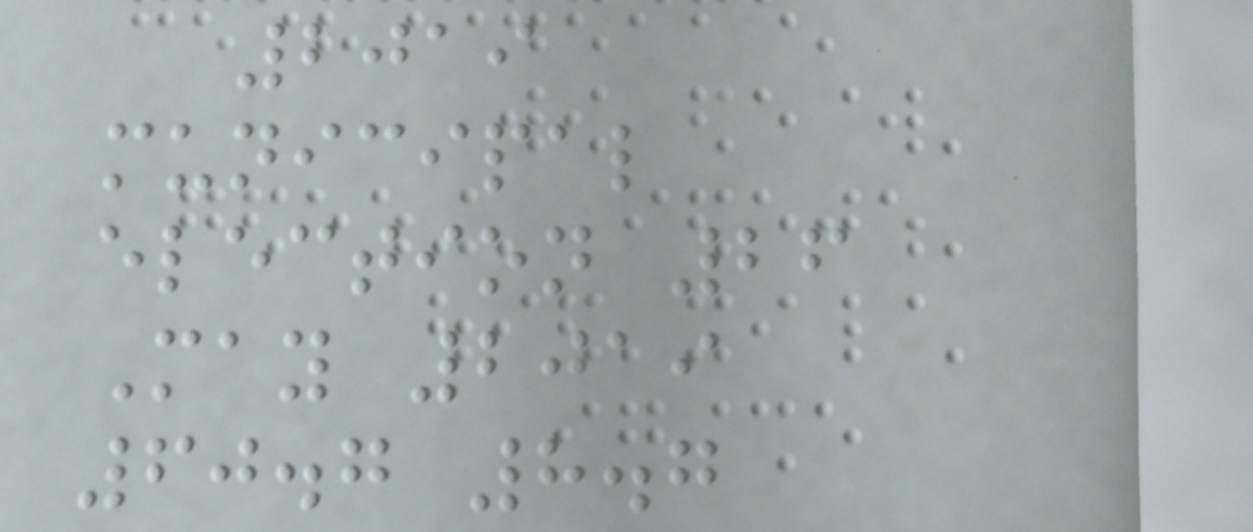2019
municipal
election 26
May 2019
60.7 8.7
